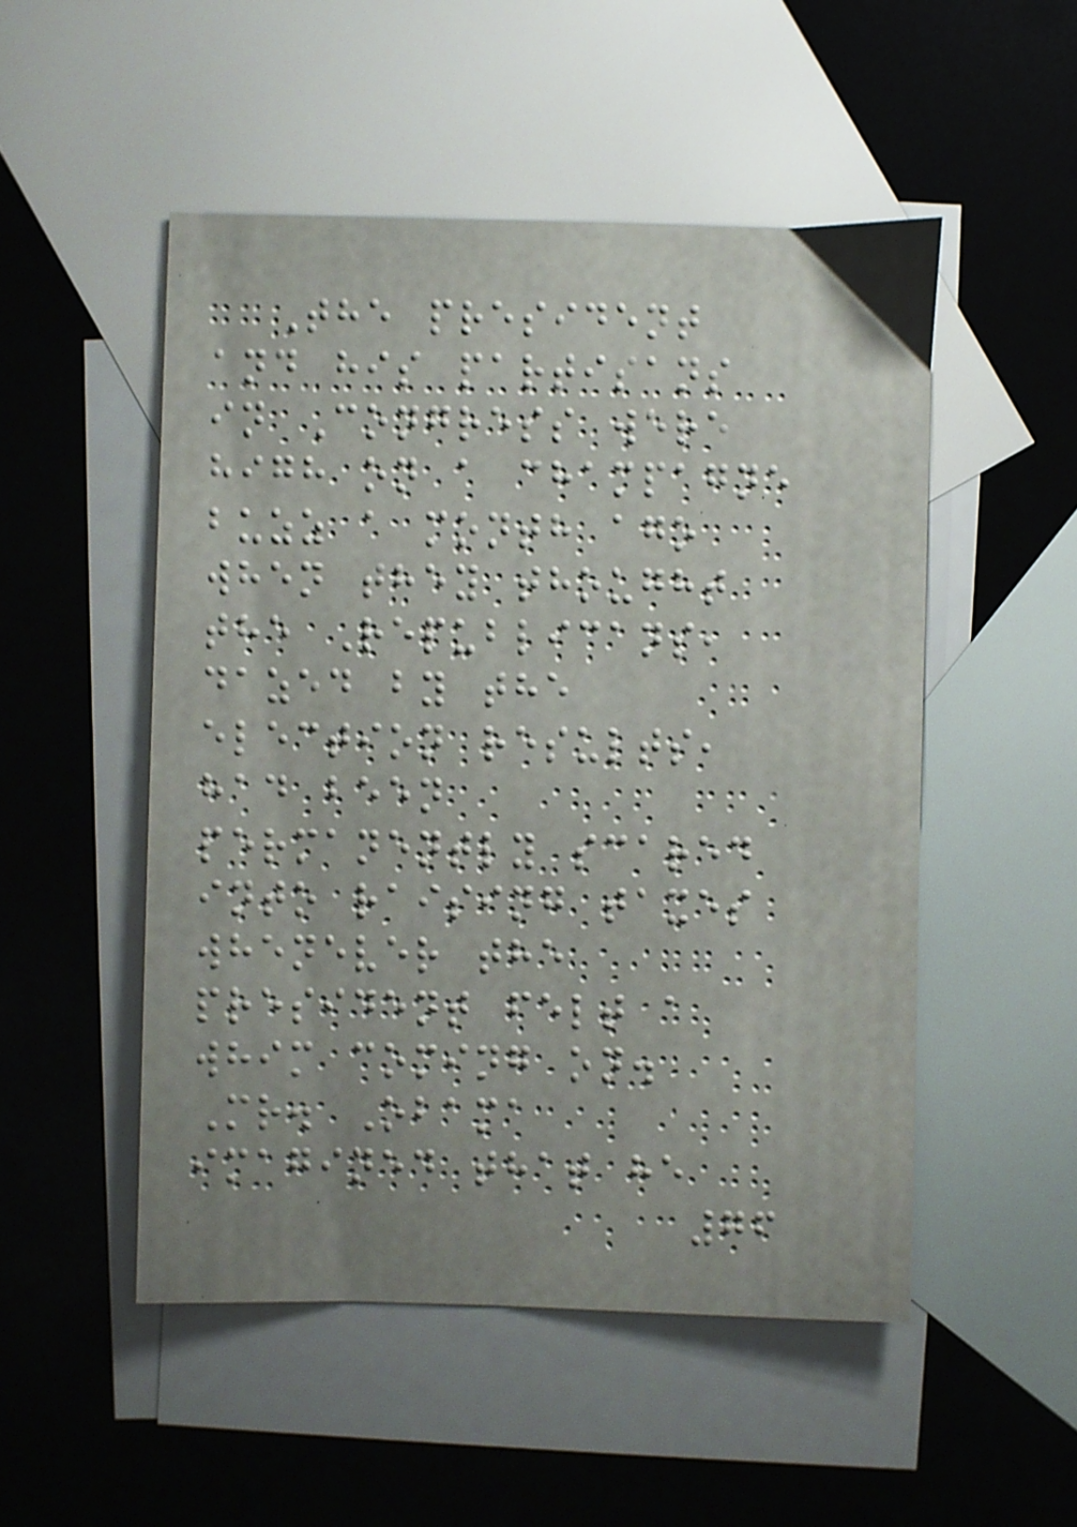The president
and his partisans
in Congress were
high on a champagne
buzz a month ago
when they thought
the Republicans,
dazed by the
election results,
had been
permanently scared
into raising taxes
whenever the
president felt a
whim coming on.
Mr. Obama
imagined that he
76
